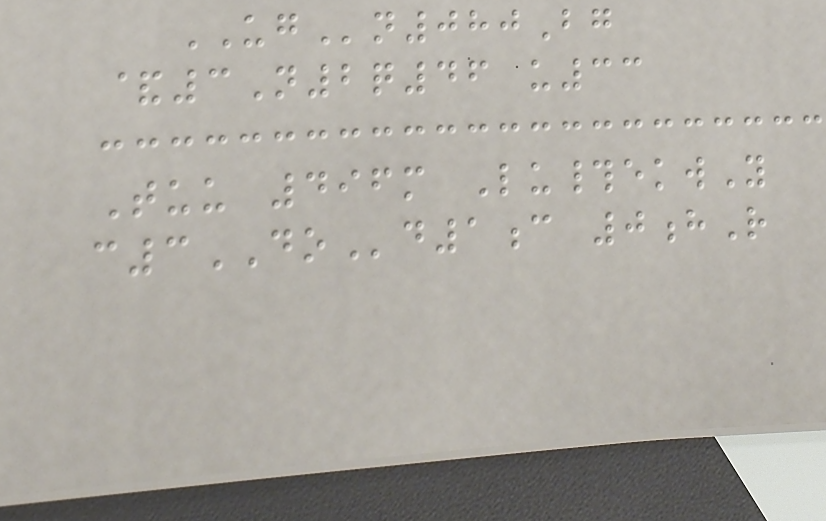UGn080Bg
&3N2q46 u33
Tuu 496m Lu#ekwY
c3DOd1c 0hR
